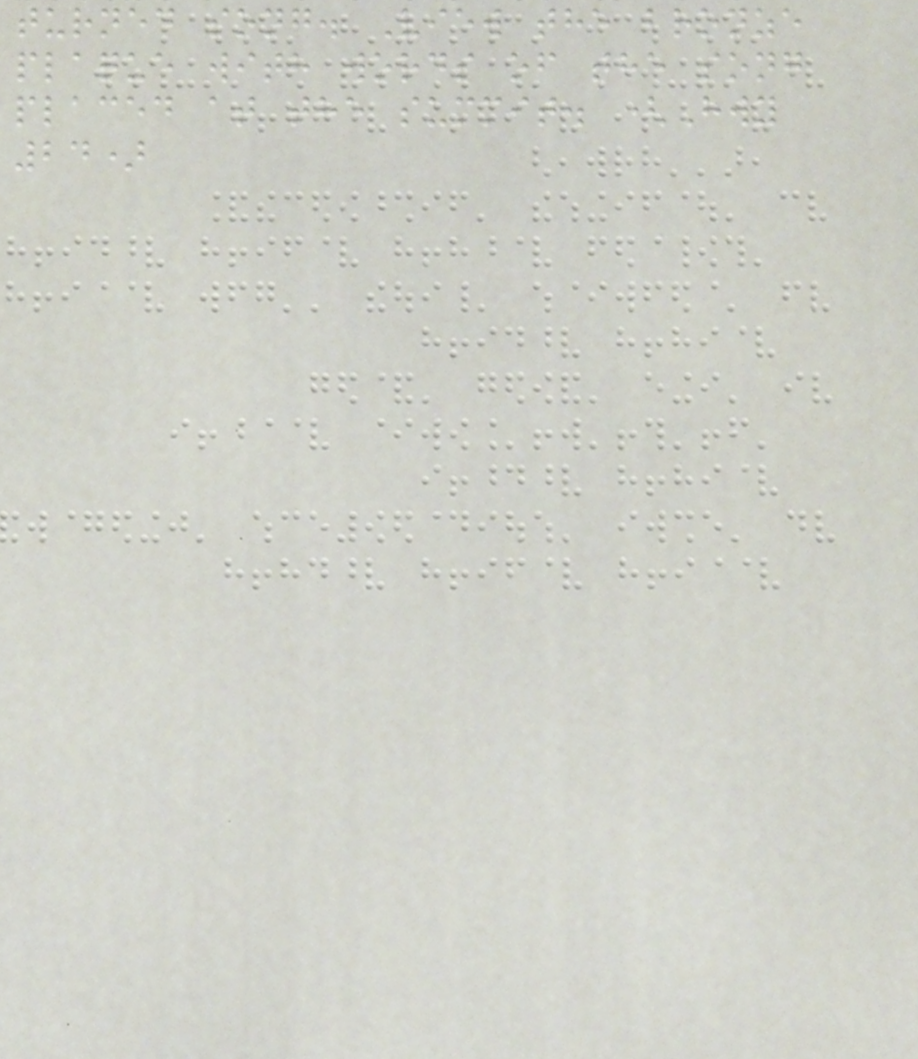turned song. View the bronze
plaque with words of the song
placed at the summit. (Hwy
24)
